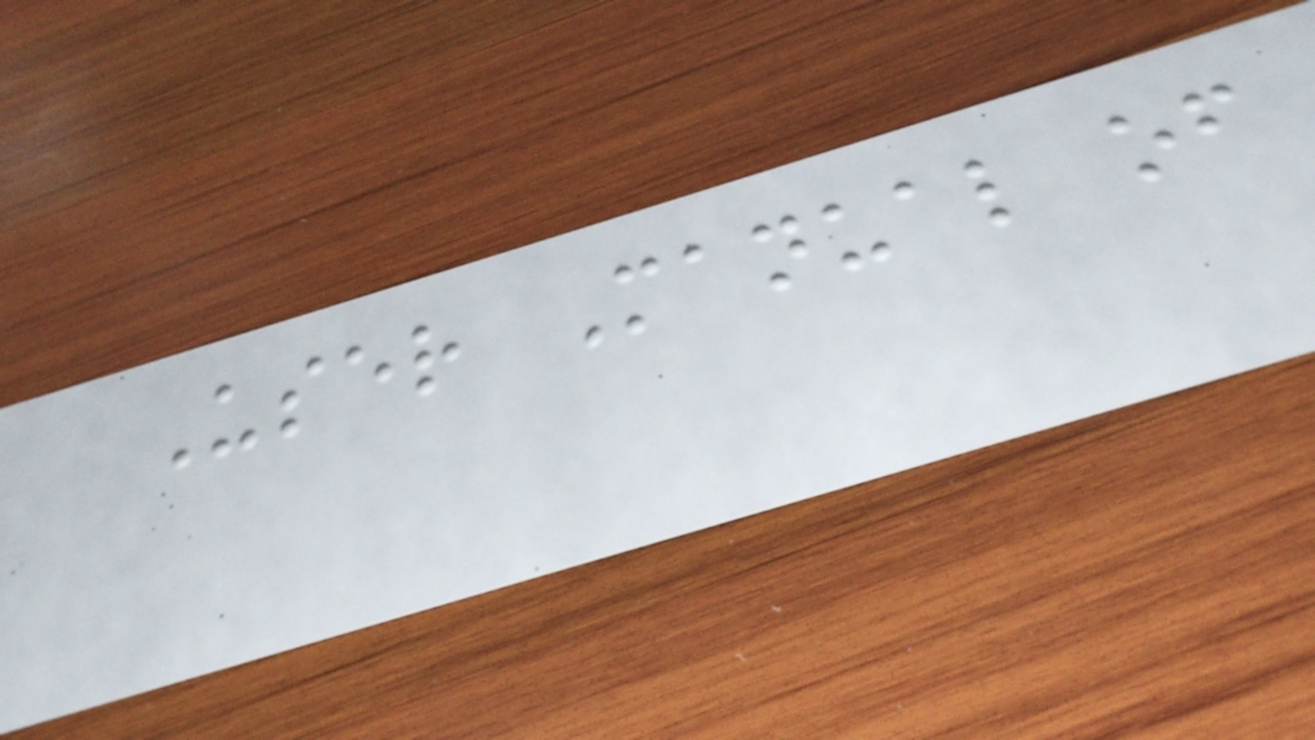User Manual of
